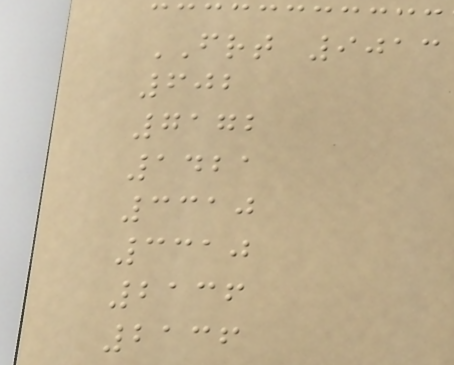FRT 9013
602
7172
1421
3310
3310
2136
2136
